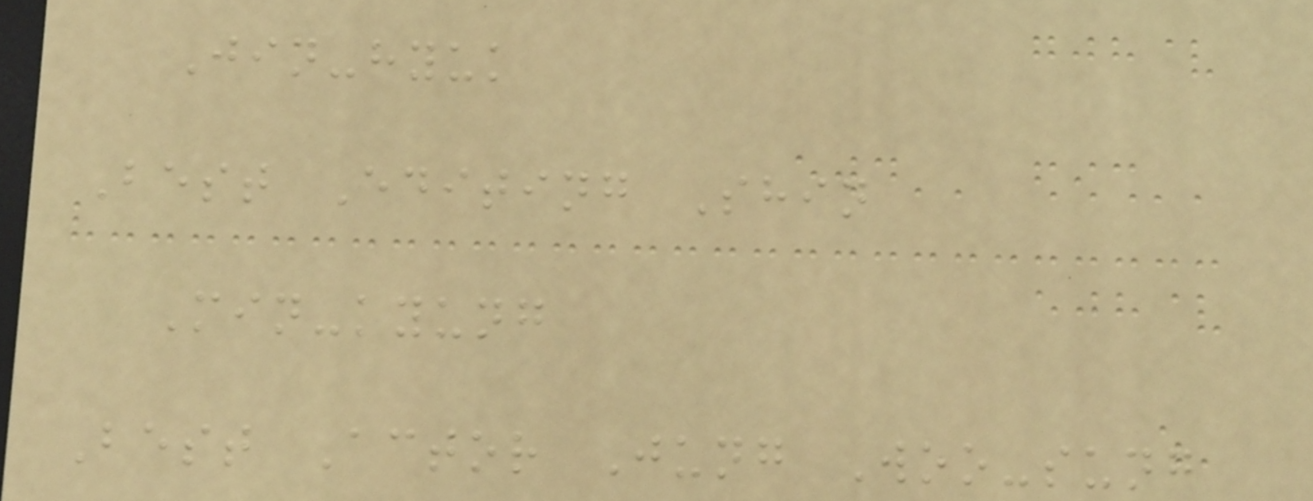Jin-hyuk
Best Editing Shin
Min-kyung
Best Actor Jung Woo-sung
